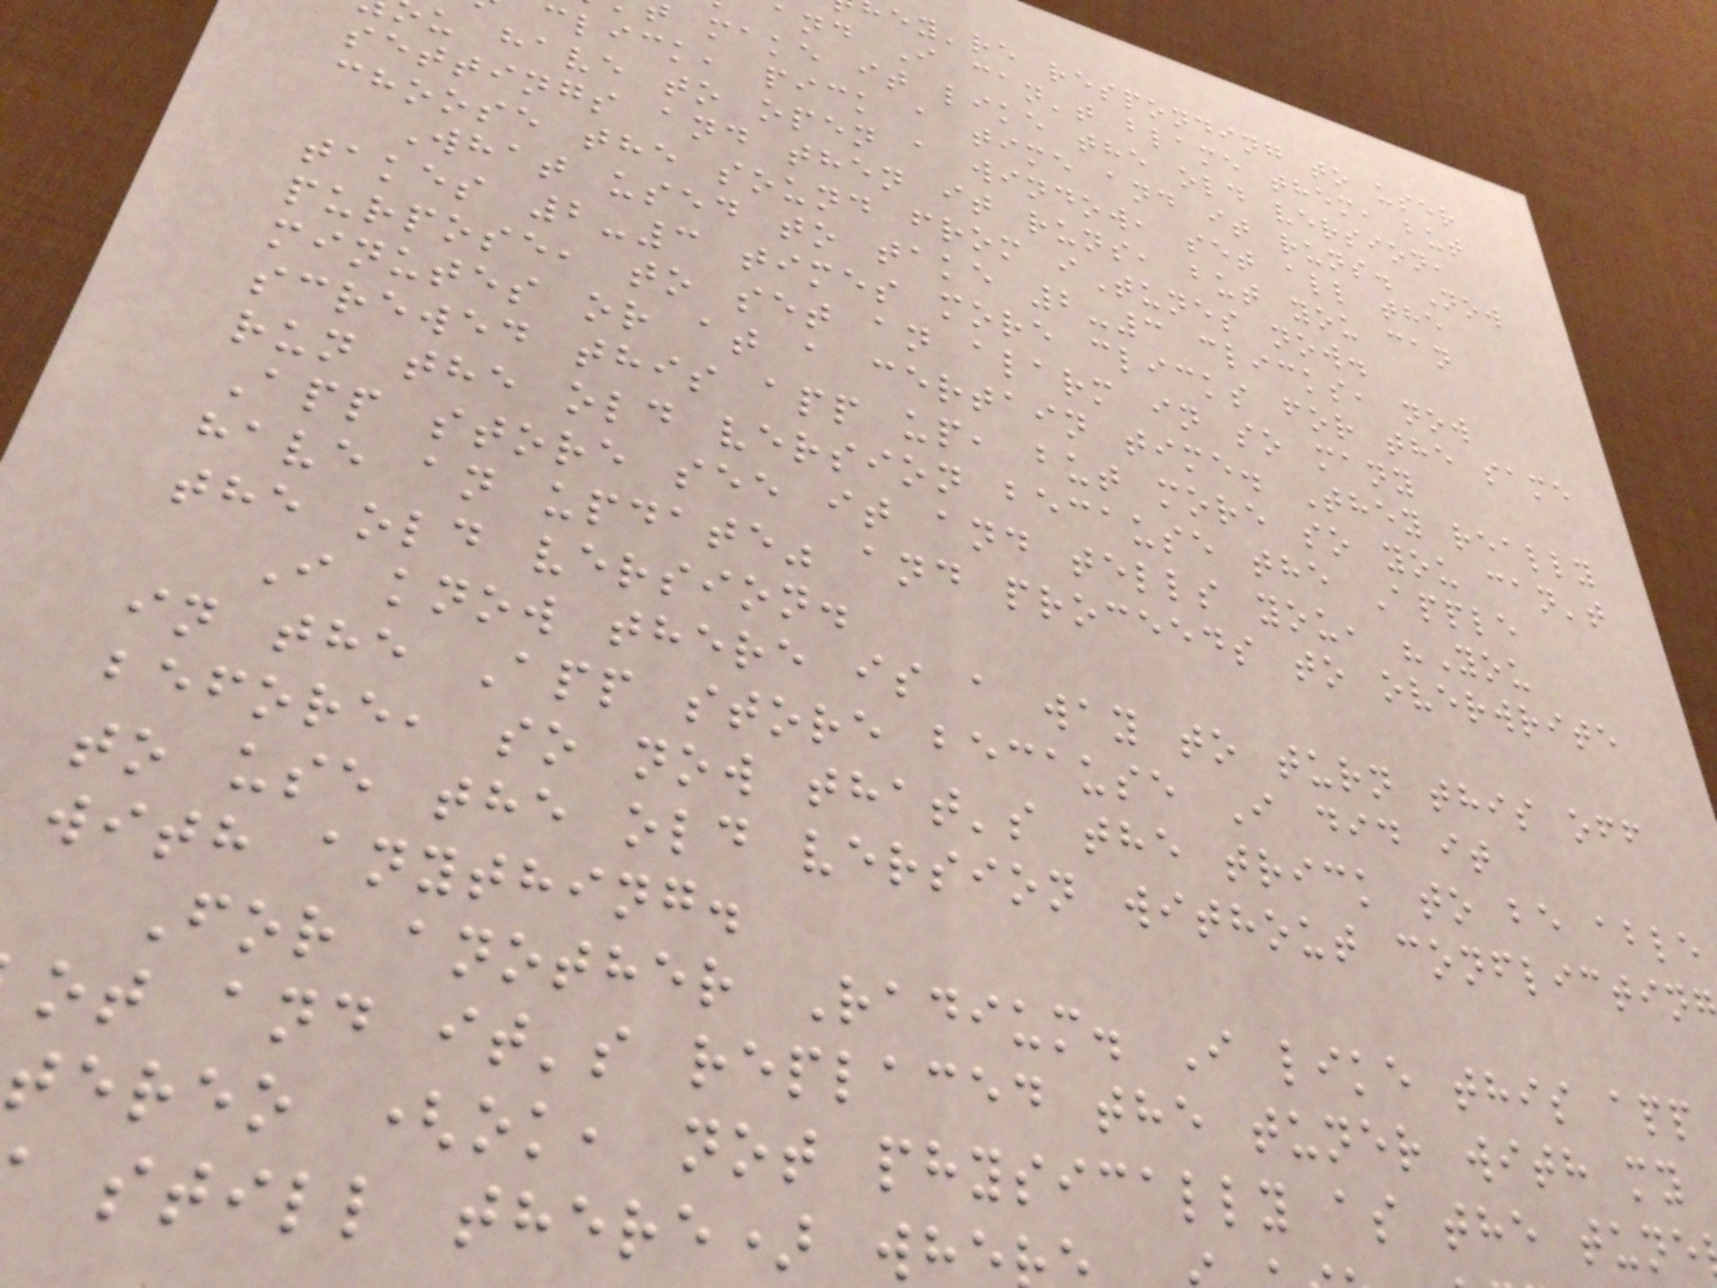ey're responding to user
and I can't blame them, but
make it like the old version,
click, pick a time and it runs. Now
u have to open a window, set all the
settings and then it runs, but you can
choose the sound from iTunes now.
What used to take 2-3 clicks, now
takes 2-3 times more clicks for the same
purpose, to set an alarm in so many
minutes or at a certain time. They really
screwed this app up, but more so you can't
run the old version because the Apple
App store see it and tells you, "You
have an update" and proceeds to overwrite
the old version.
I know there is a way to turn this off
in the App store because I did it
before, so now that's the trick to be able
to use the old version without conflictin
with anything.
For another Radium. I like this app
ot and it's replaced the tuner with my
tereo (ok, not physically as the tune
still there) whe
